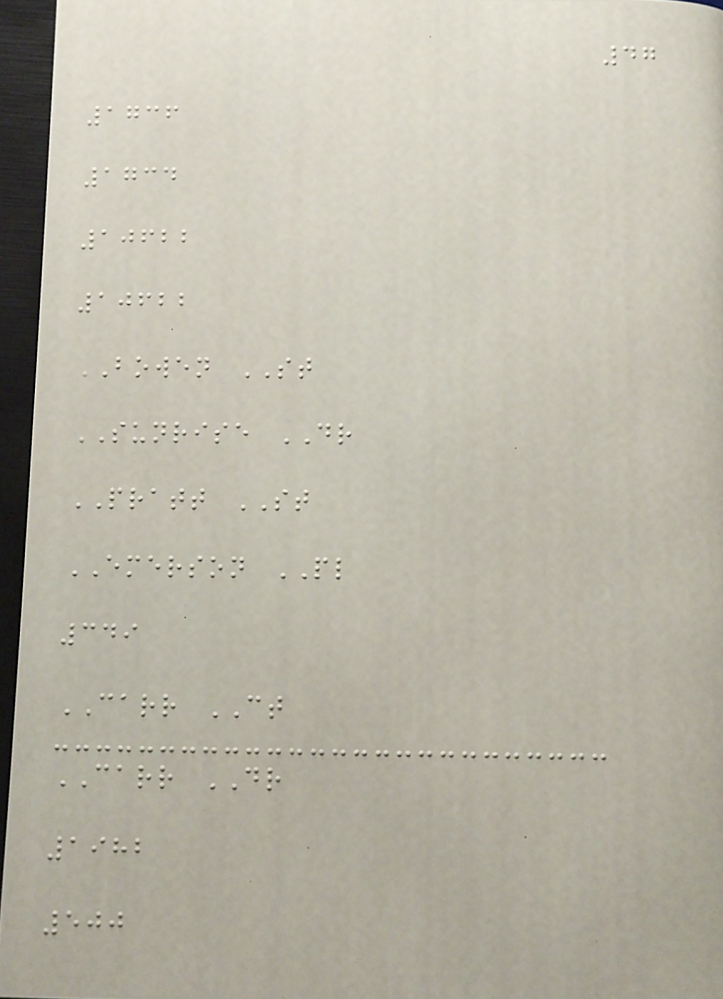47
1736
1734
10622
10622
BOWEN ST
SUNRISE DR
PRATT ST
EMERSON PL
349
CARR CT
CARR DR
1982
500
